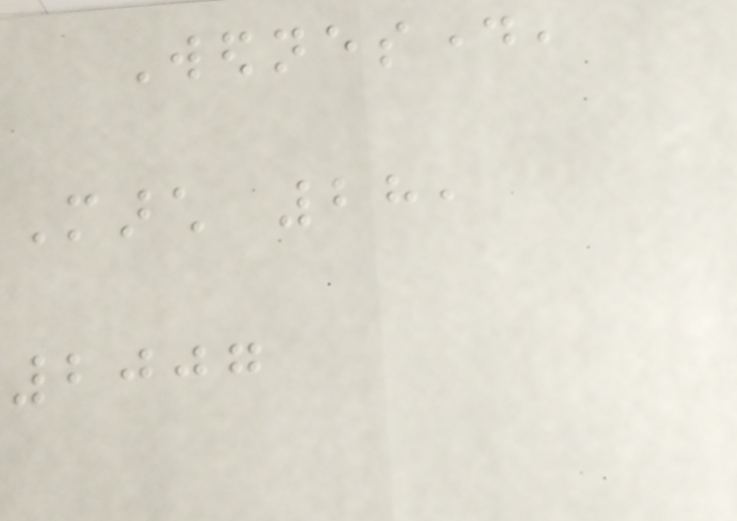Wednesday,
March 28,
2007
